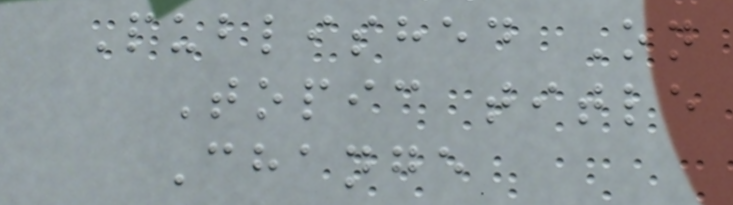Published On
Topic title
Change
